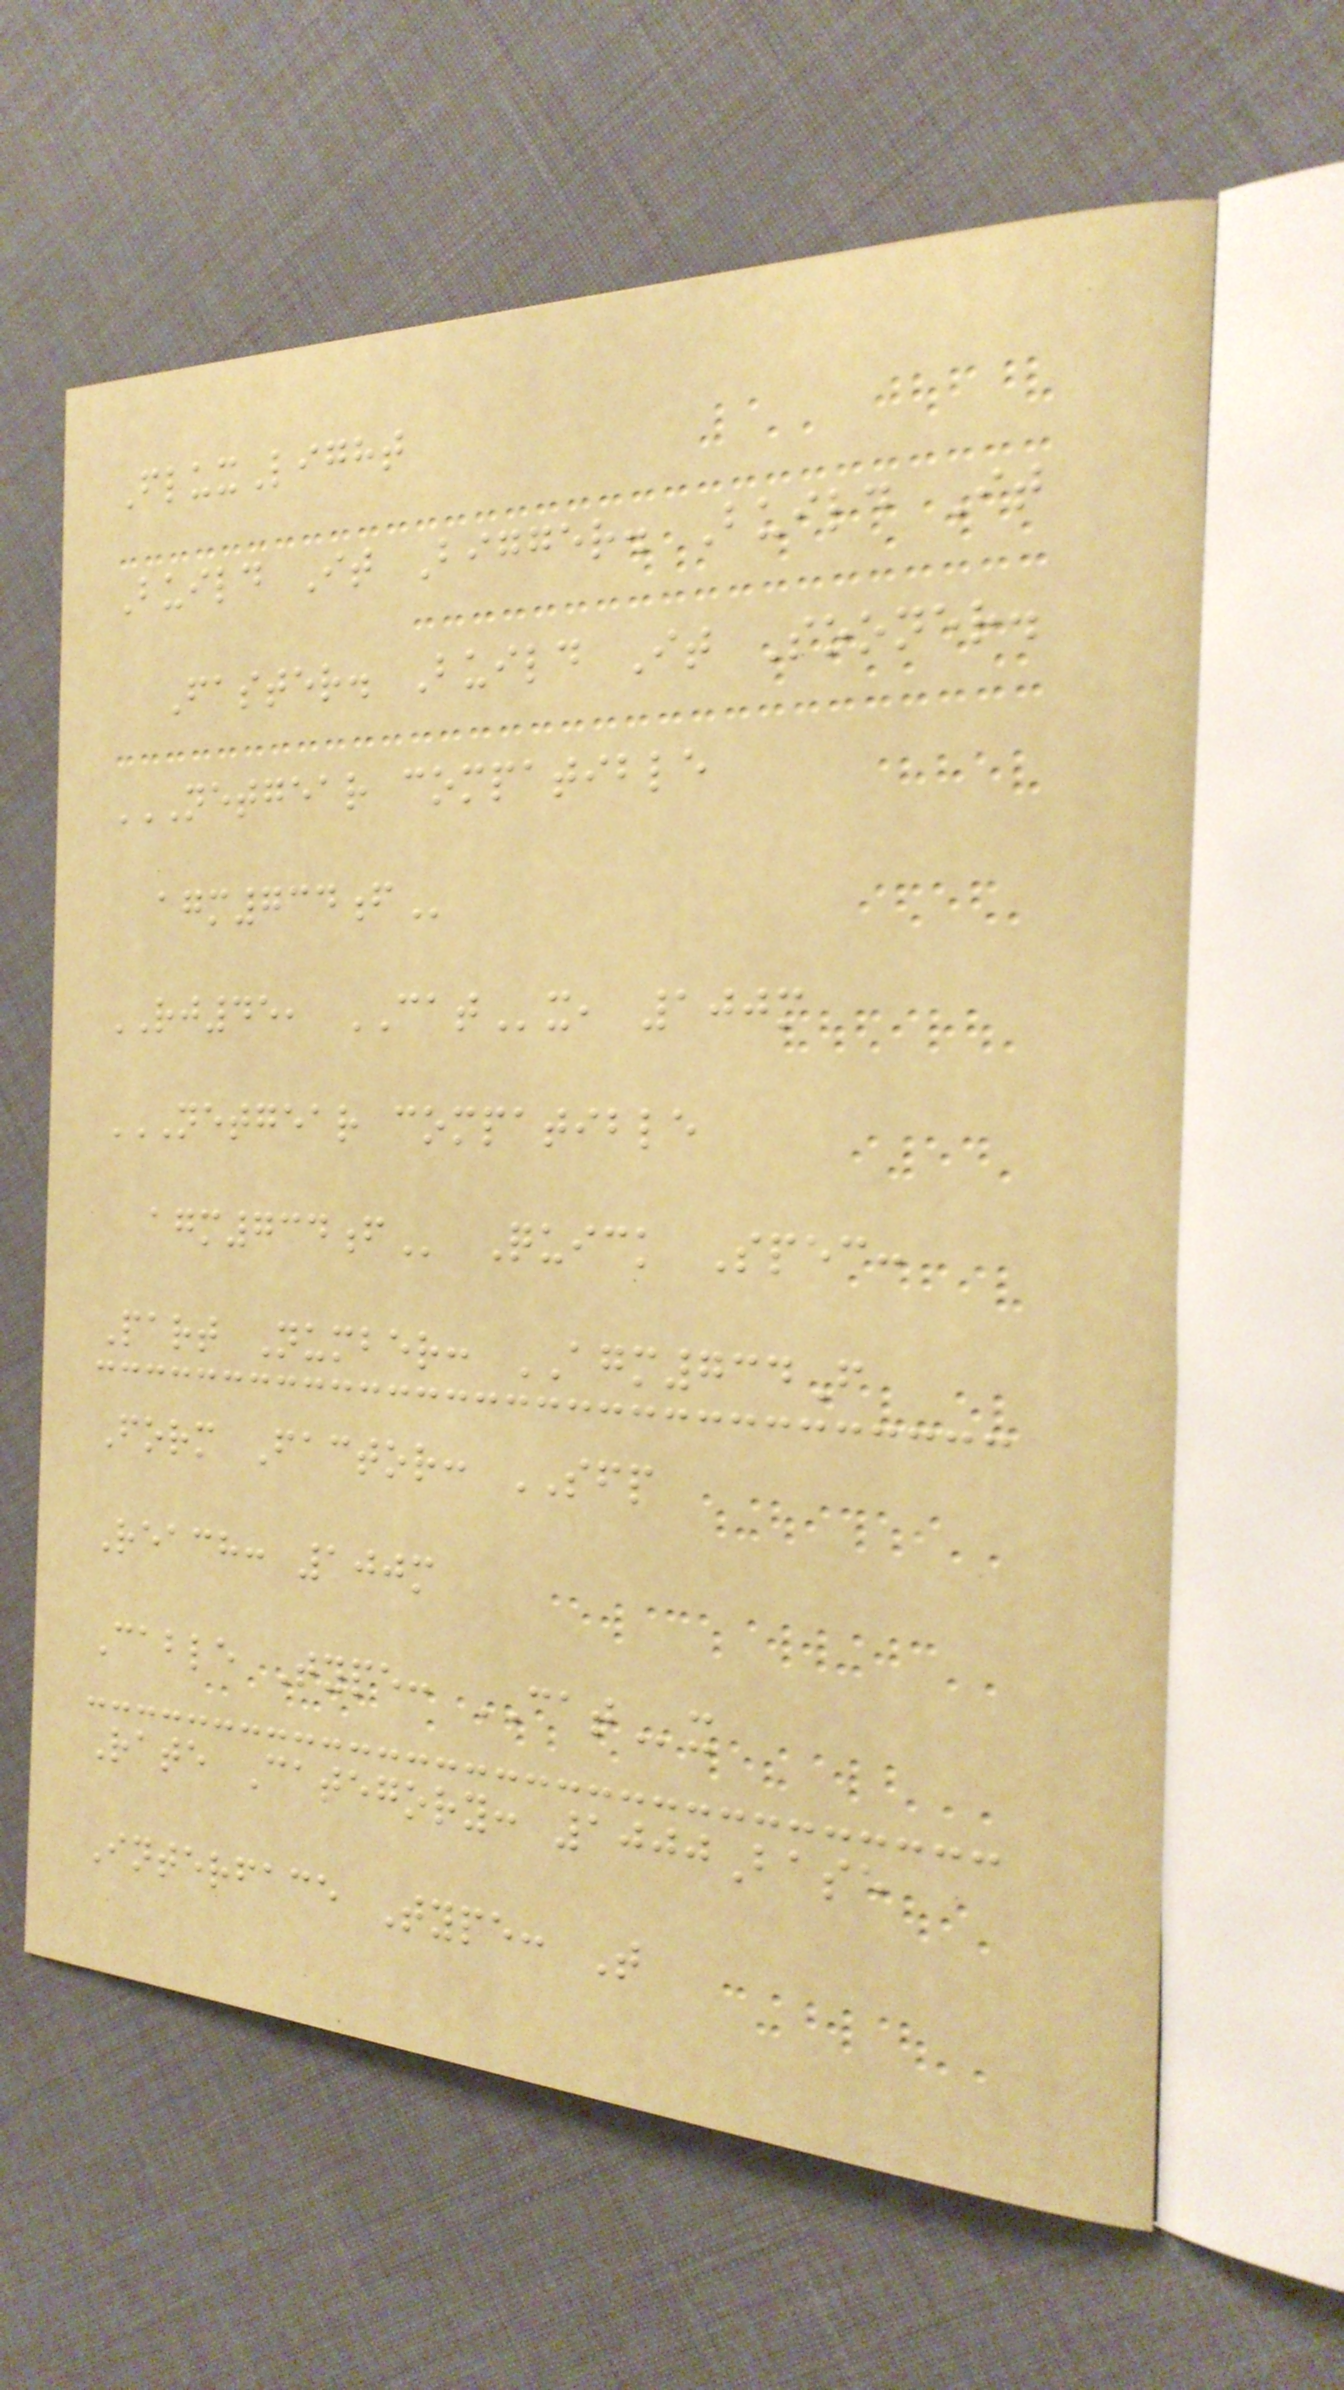FluxLight
Build It Bigger. Build It
Faster. Build It Sooner.
NETGEAR COMPATIBLE
AGM734F
RJ45, CATx, 100m
NETGEAR COMPATIBLE
AGM734F Quick Spec:
Part Number: AGM734F
Form Factor: SFP
Reach: 100m
Cable Type: CATx
Rate Category: 1000Base
Interface Type: T
